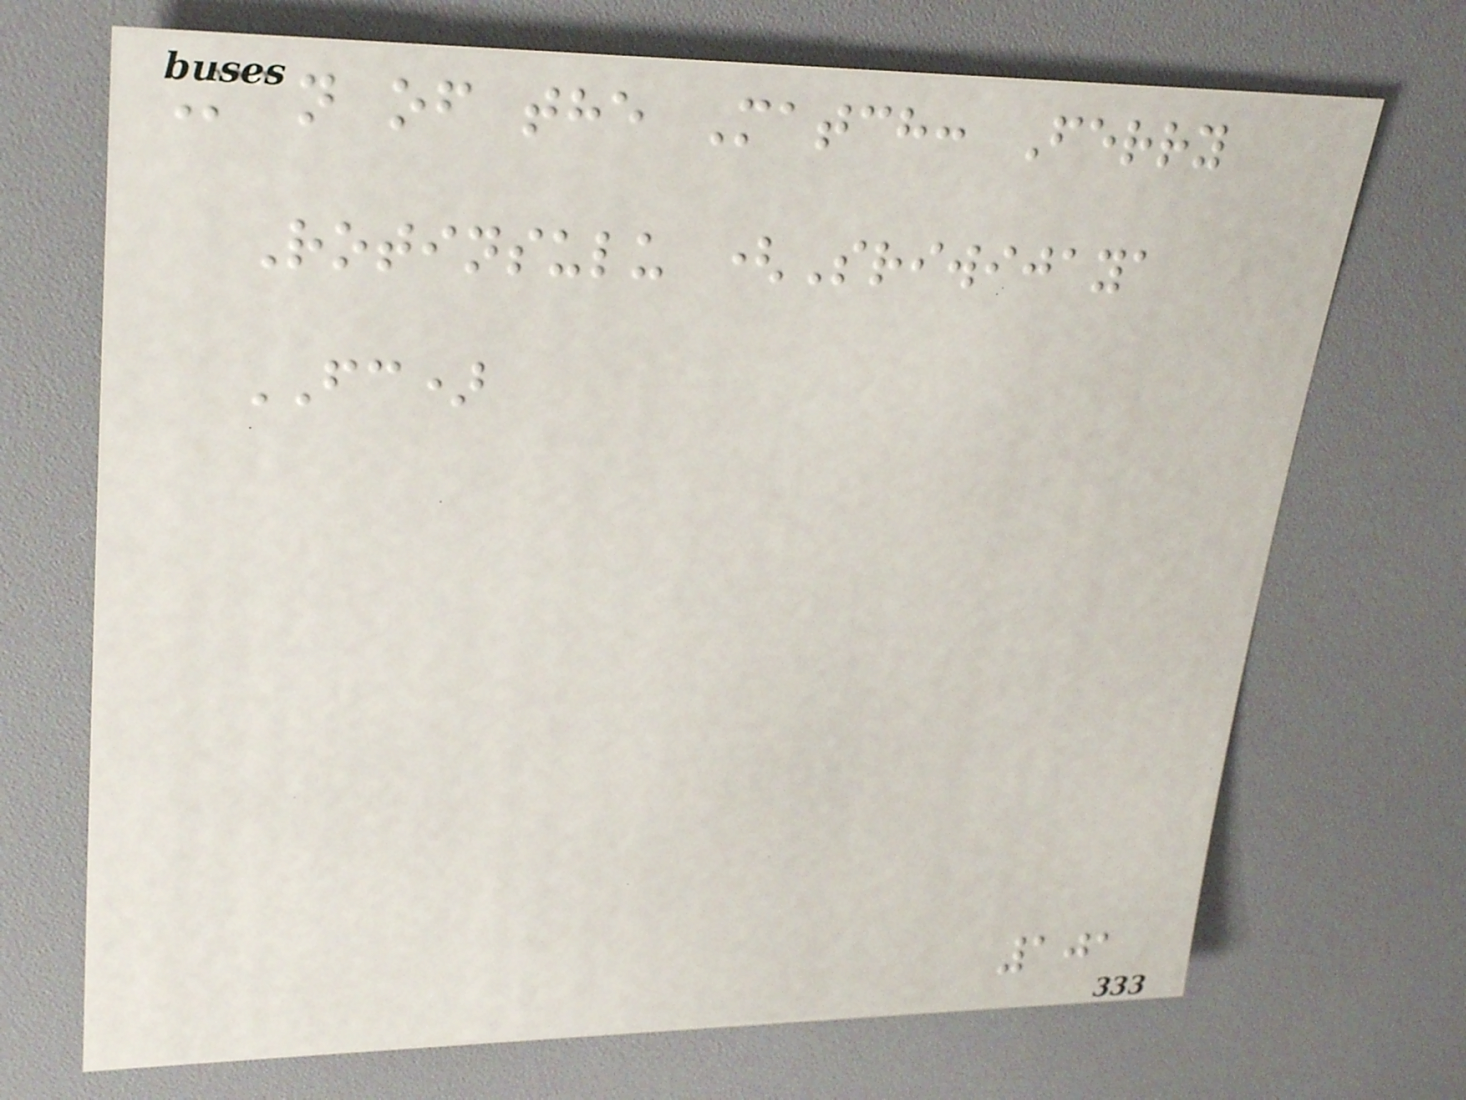Man of the Match: Ferry
Rotinsulu (Sriwijaya
FC)
101
